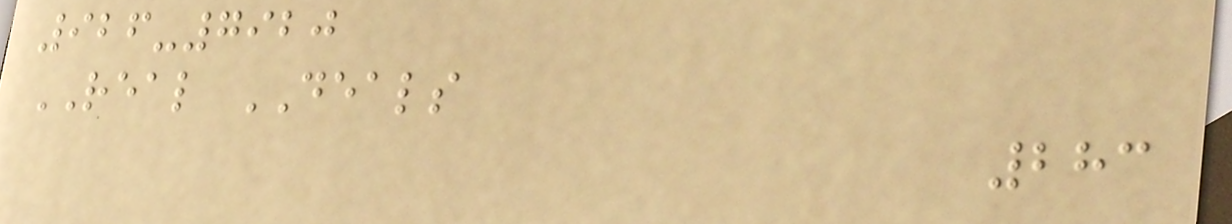926-7920
REAL DEALS
283
